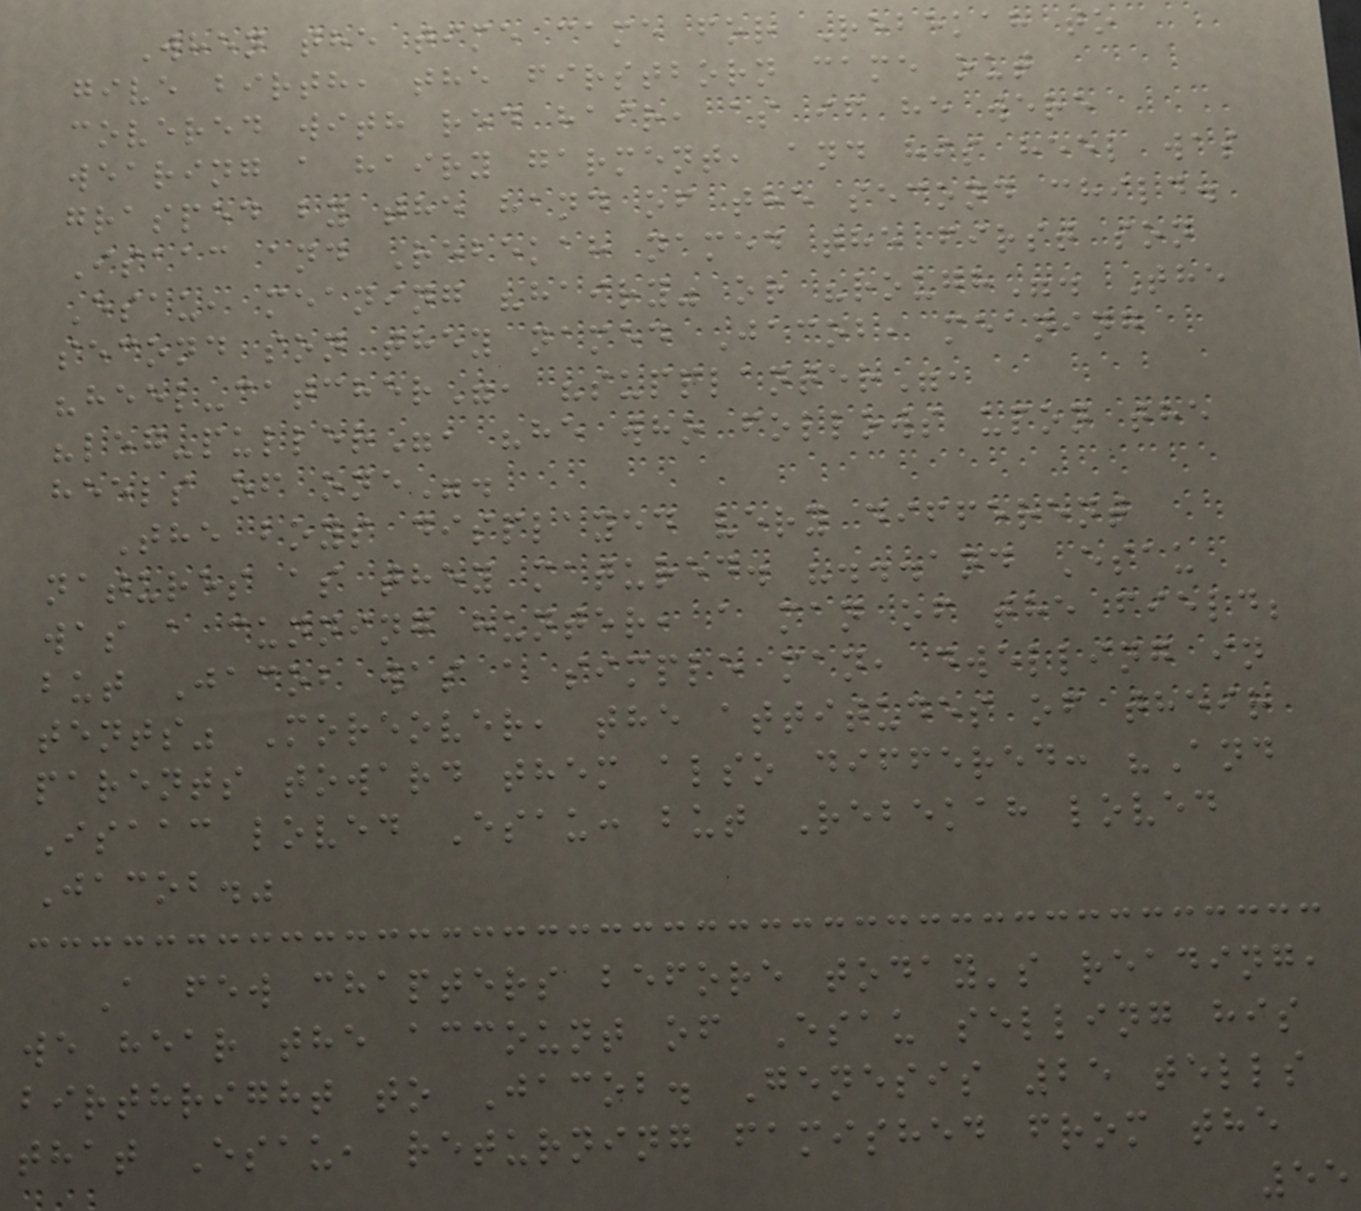When the time came for Rebekah to
give birth, the firstborn came out
covered with red hair, as if he were
wearing a hairy garment, and his heel was
grasped by the hand of the second child.
Isaac and Rebekah named the first son
Esau, meaning "hairy" or "rough". The
second son they named Jacob, meaning
"heel-catcher", "supplanter",
"leg-puller", "he who follows upon the
heels of one".
The boys displayed very different
natures as they matured. "...and Esau
was a cunning hunter, a man of the field;
but Jacob was a simple man, dwelling in
tents" Moreover, the attitudes of their
parents toward them also differed: "And
Isaac loved Esau: but Rebekah loved
Jacob."
A few chapters before today's reading,
we hear the account of Esau selling his
birthright to Jacob. Genesis 25 tells
that Esau, returning famished from the
55
